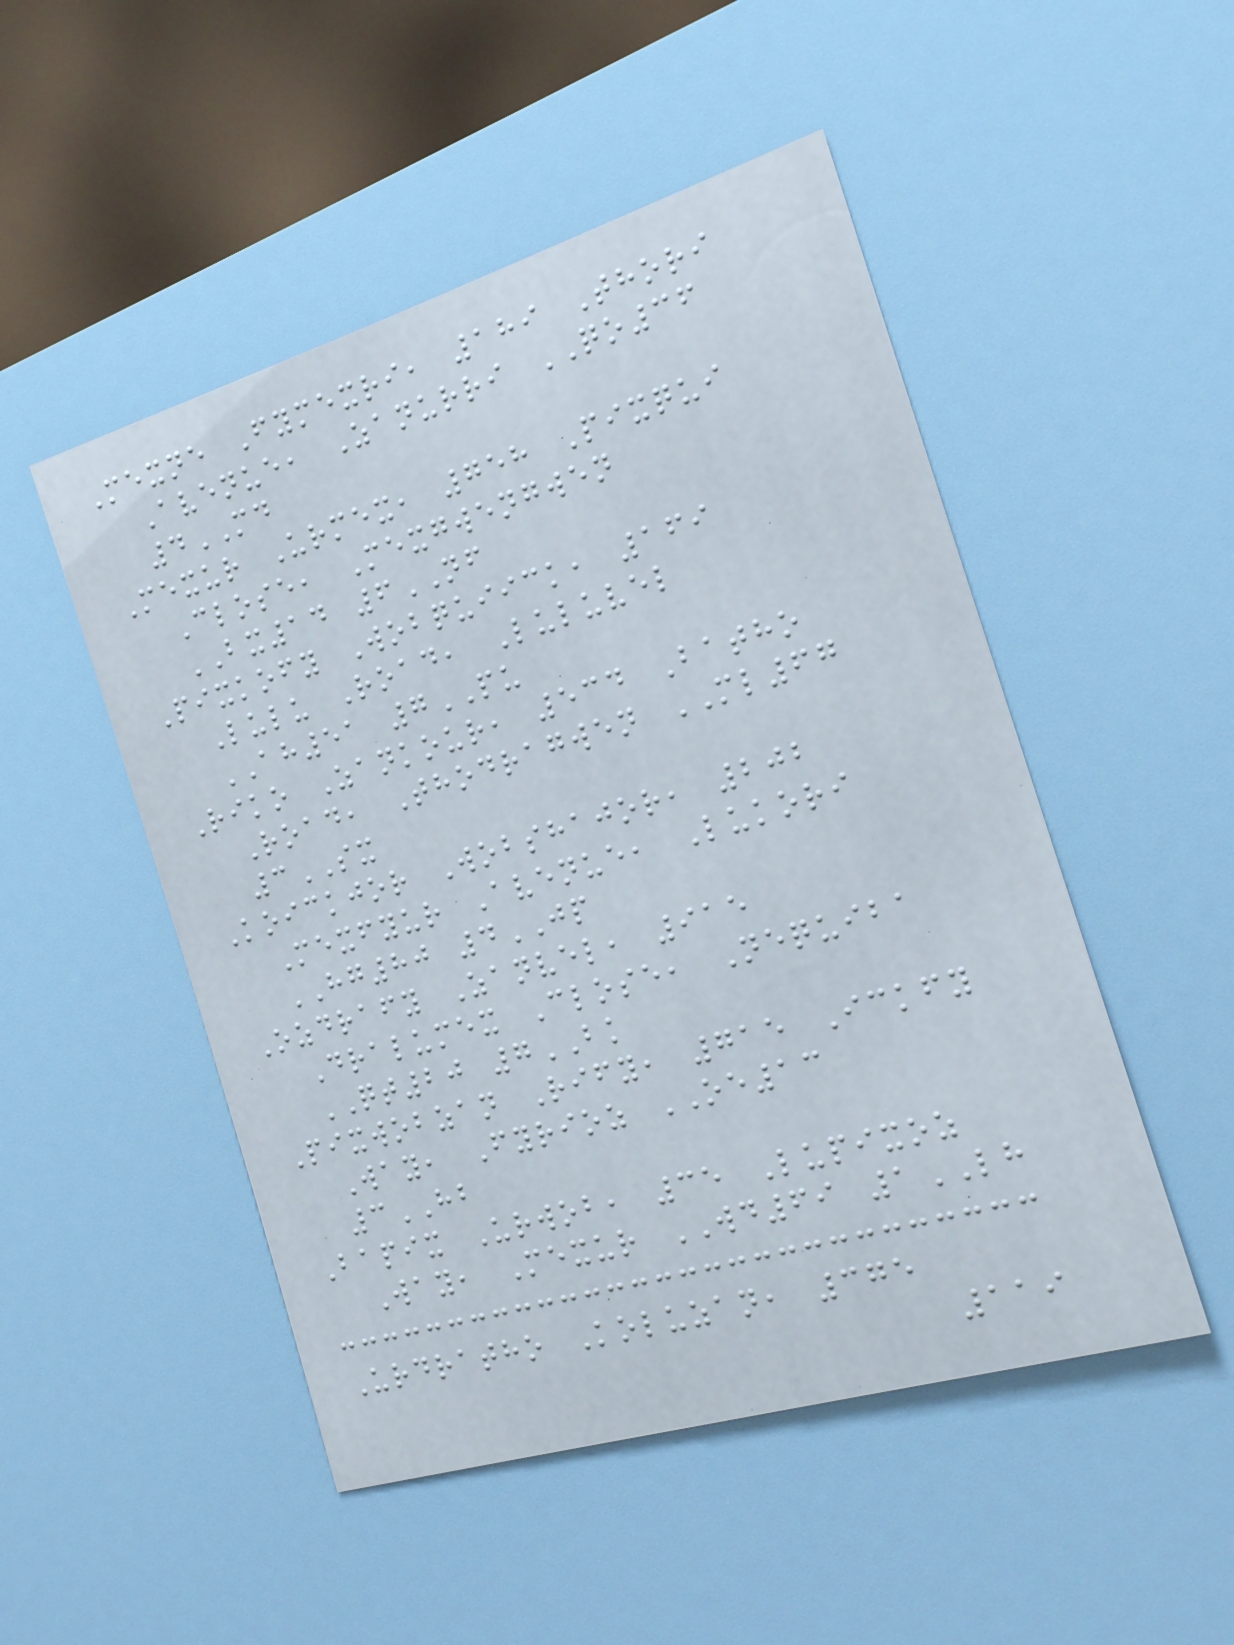Mexne Fymexri, 189 Thori
Avenue, Zanurri QO36
4MD
Mexur Urmex, 758 Pixqui
Close, Mexgwengwen
BX14 6NF
Pixkofy Wobquiick, 169
Lulu Road, Luluvel
AH51 7PU
Riko Zankour, 534 Batho
Road, Thodragwen ML67
3SX
Koickjor Wobshajor, 202
Mexfyur Avenue, Lukori
HG80 4JP
Ozdrafy Zanvel, 915
Dralumex Close, Nequiba
QT20 7BK
Pixwobzan Rify, 715 Ickfy
Way, Fyrioz OE13
3HB
Bapix Urwob, 35 Lupixoz
Way, Mexur WD69 1LH
Urdratho Koluzan, 375
119
